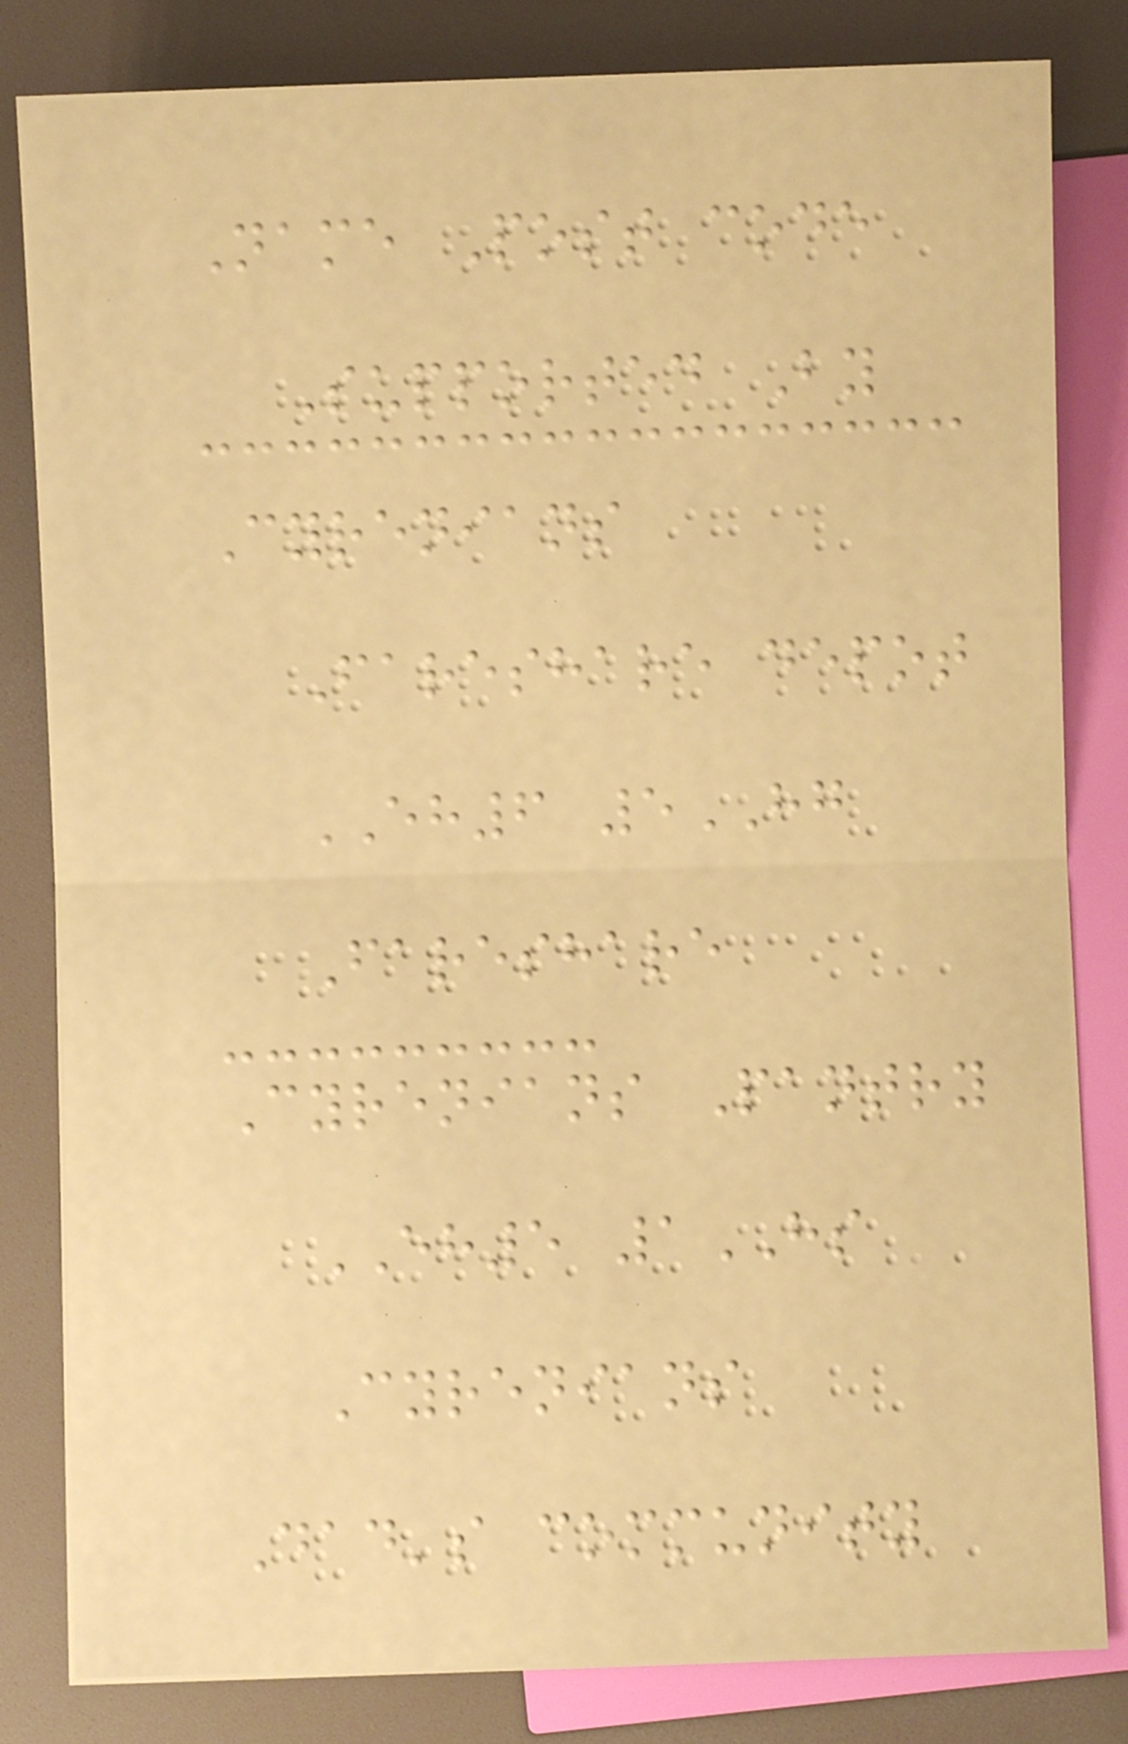Name Post code
Supported By
Cyrenians
Fareshare depot
EH6 5HG
Fareshare
Cyrenians Pantry
EH5 1HS
Cyrenians
Dad's community
